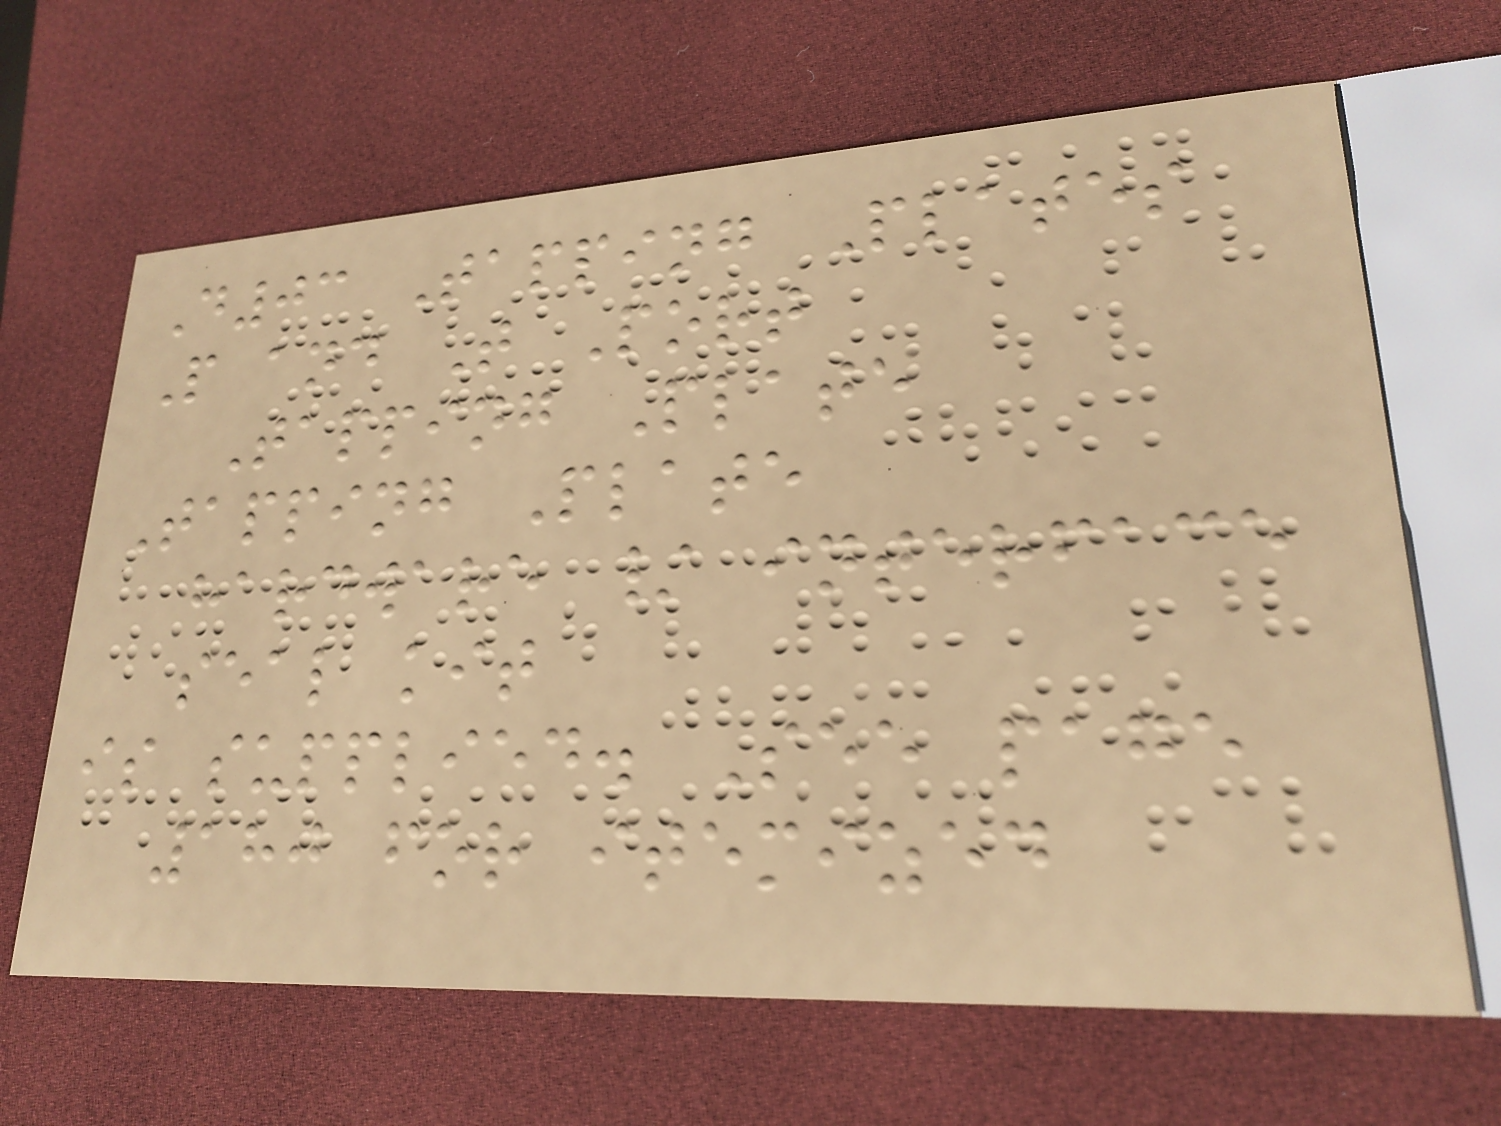D03 Tapping Plates
P and T Port
Tapping Plate
Tapping Plate
hardware / interface
seal kit
is supplied. See page
180 for itemized
